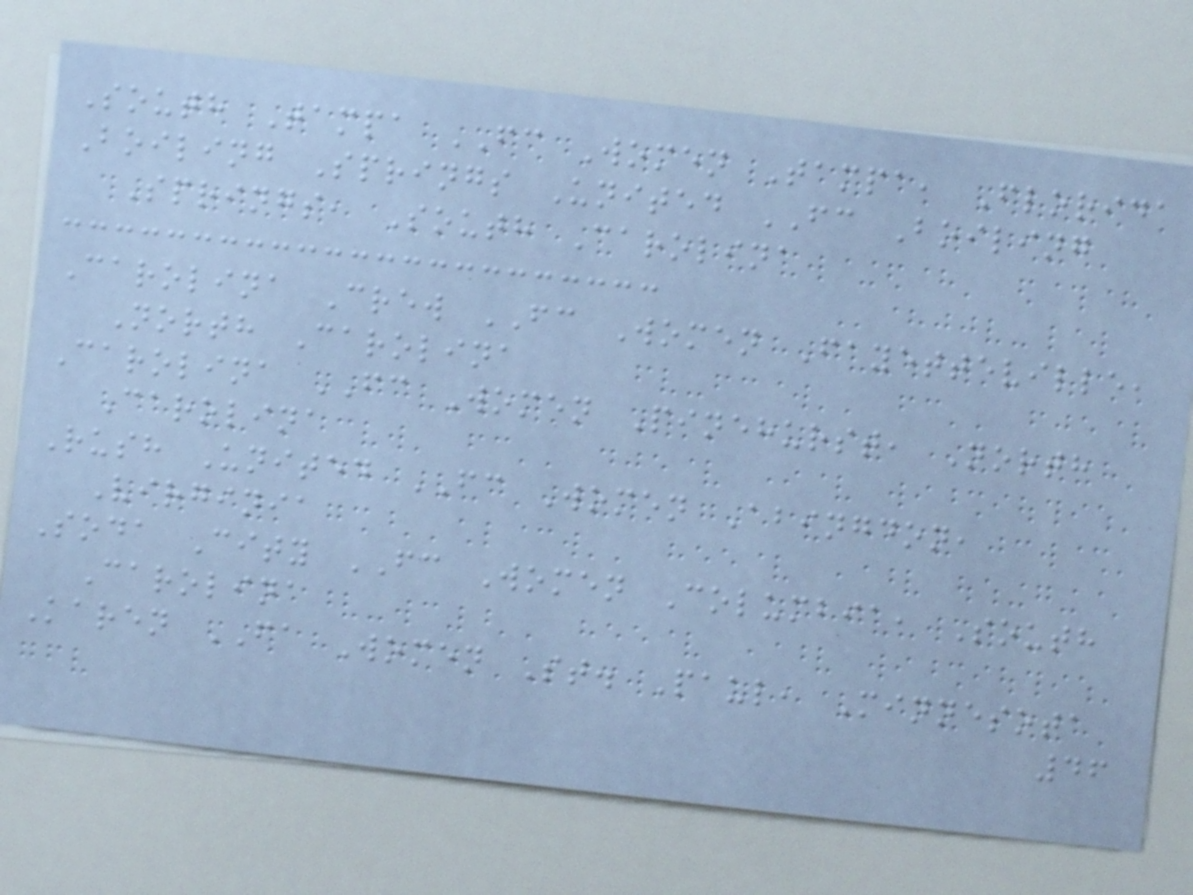South Tampa FC Women Tampa, Florida
Boiling Springs United FC Boiling
Springs, South Carolina
Carolina Crew FC Women Fayetteville,
North Carolina
Carolina FC Women Pinehurst, North
Carolina
Rush United FC Women Abingdon,
Virginia
Soda City FC Women Columbia, South
Carolina
Karen FA Women St. Paul, Minnesota
46
